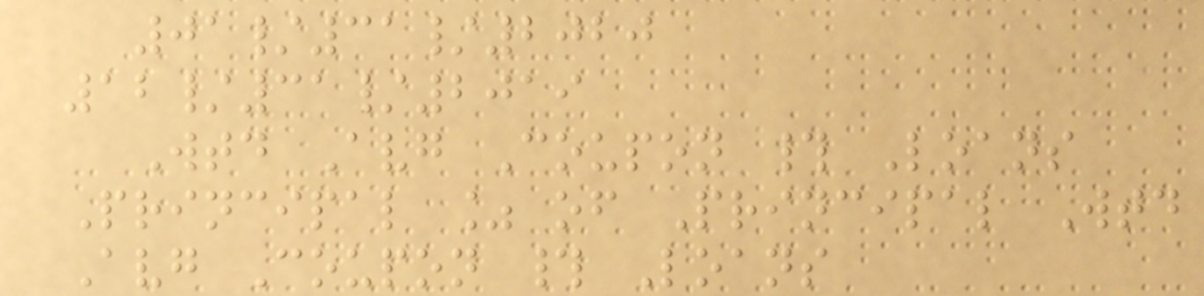01/31/2020
12/31/2019
Wtd Avg Coupon # Loans
Principal % of Principal Wtd
Avg Coupon # Loans
